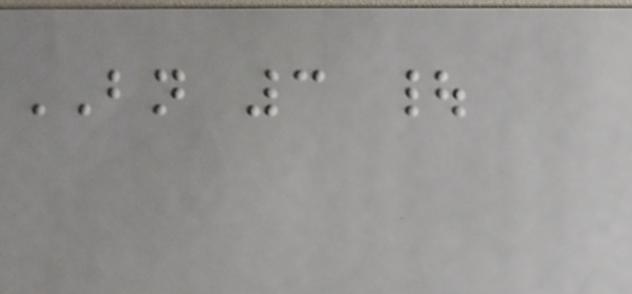BN 3 |
